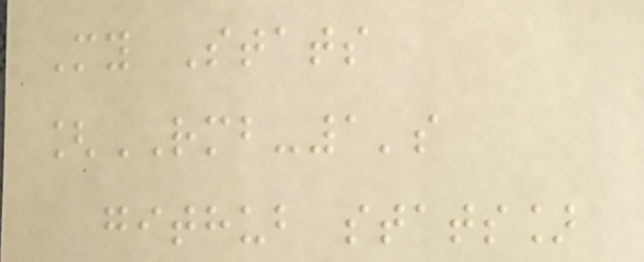My Stats
[RMB-1's
github stats]
